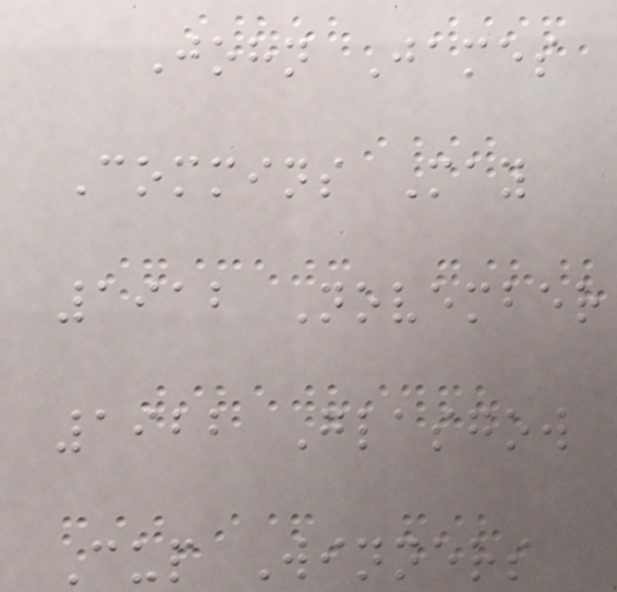John James
Commins May
1912 November
1922 Glasgow
Cup Winners
